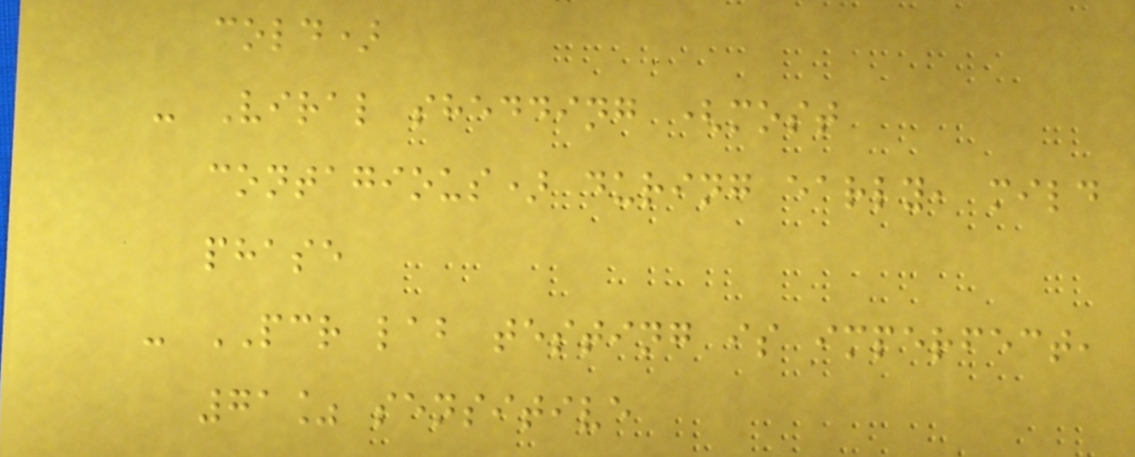cold)
- Viral shedding (most
contagious) during early, mild
phase
- PCR lab testing is imperfect,
71% sensitive
